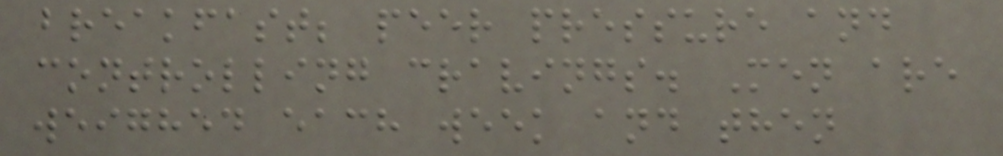breakfast; peer pressure and
controlling cravings. Men are
weighed each week and then
